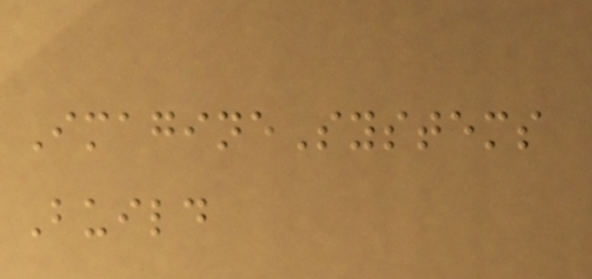ImagineSystems
Build
